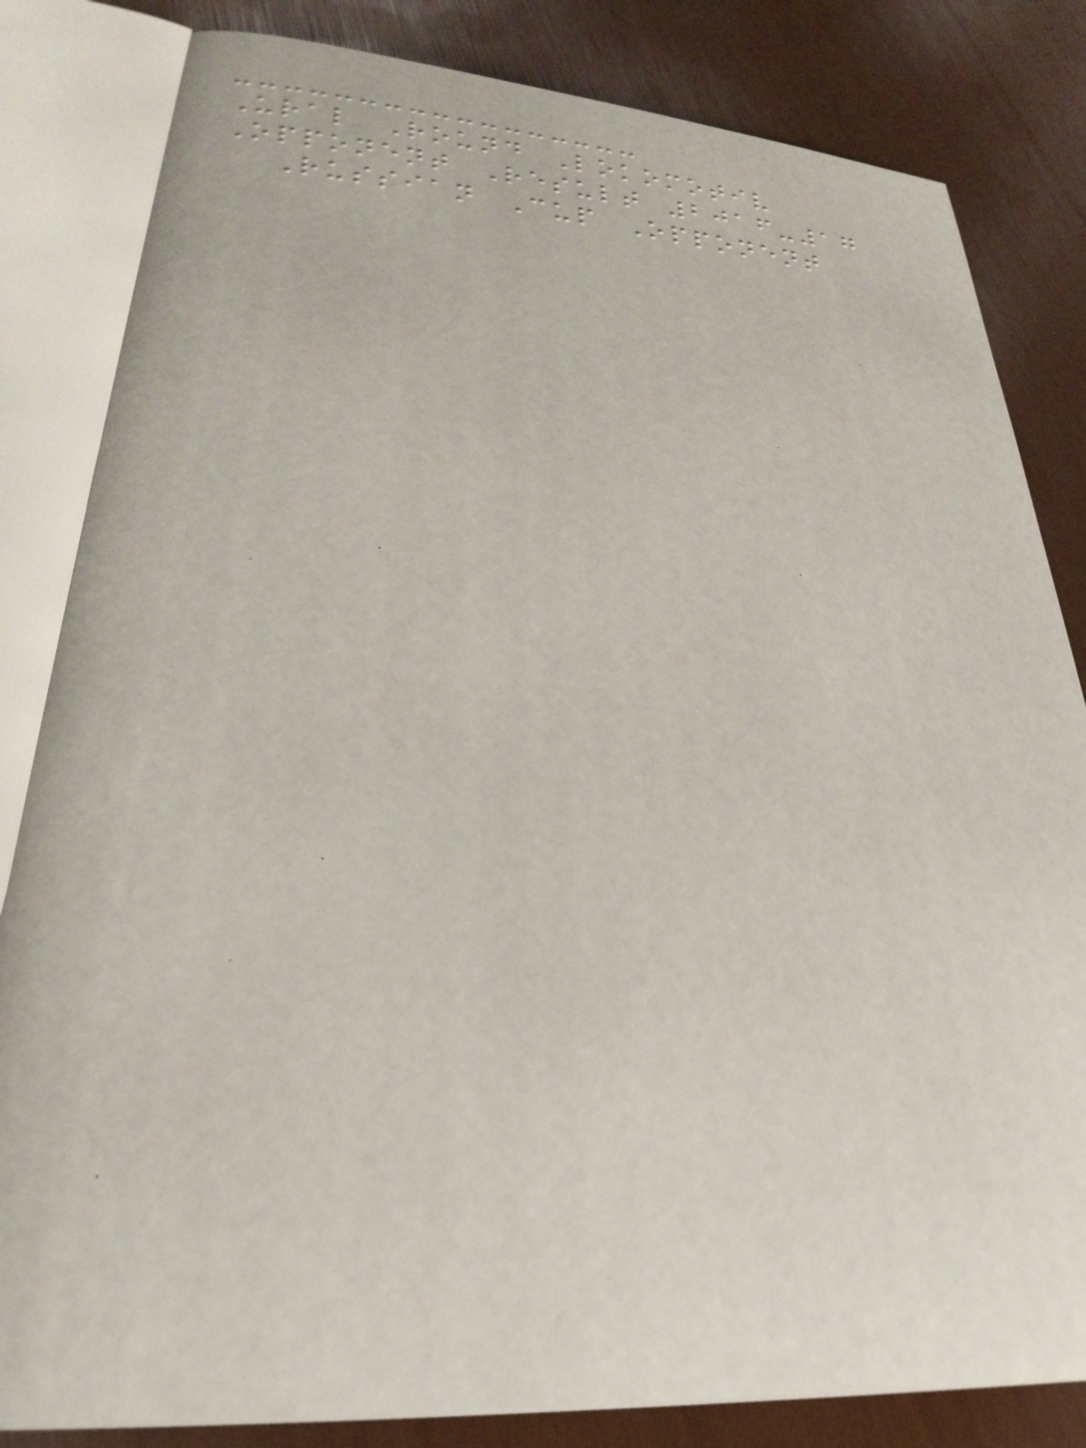Ural Round Lokomotiv
Opponent Result 2016-17
Russian Cup Opponent
